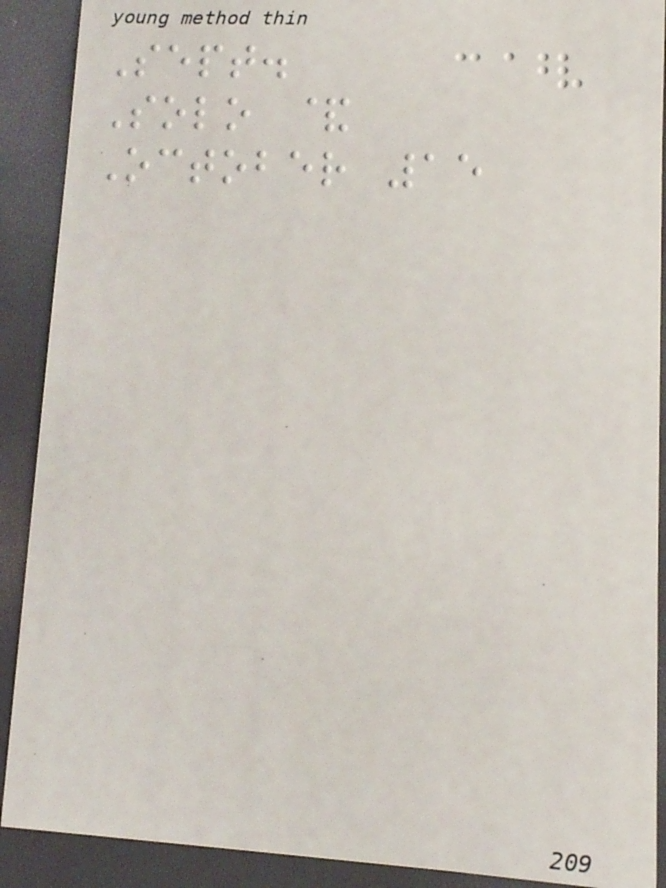Sept.
Solo &
October 15
